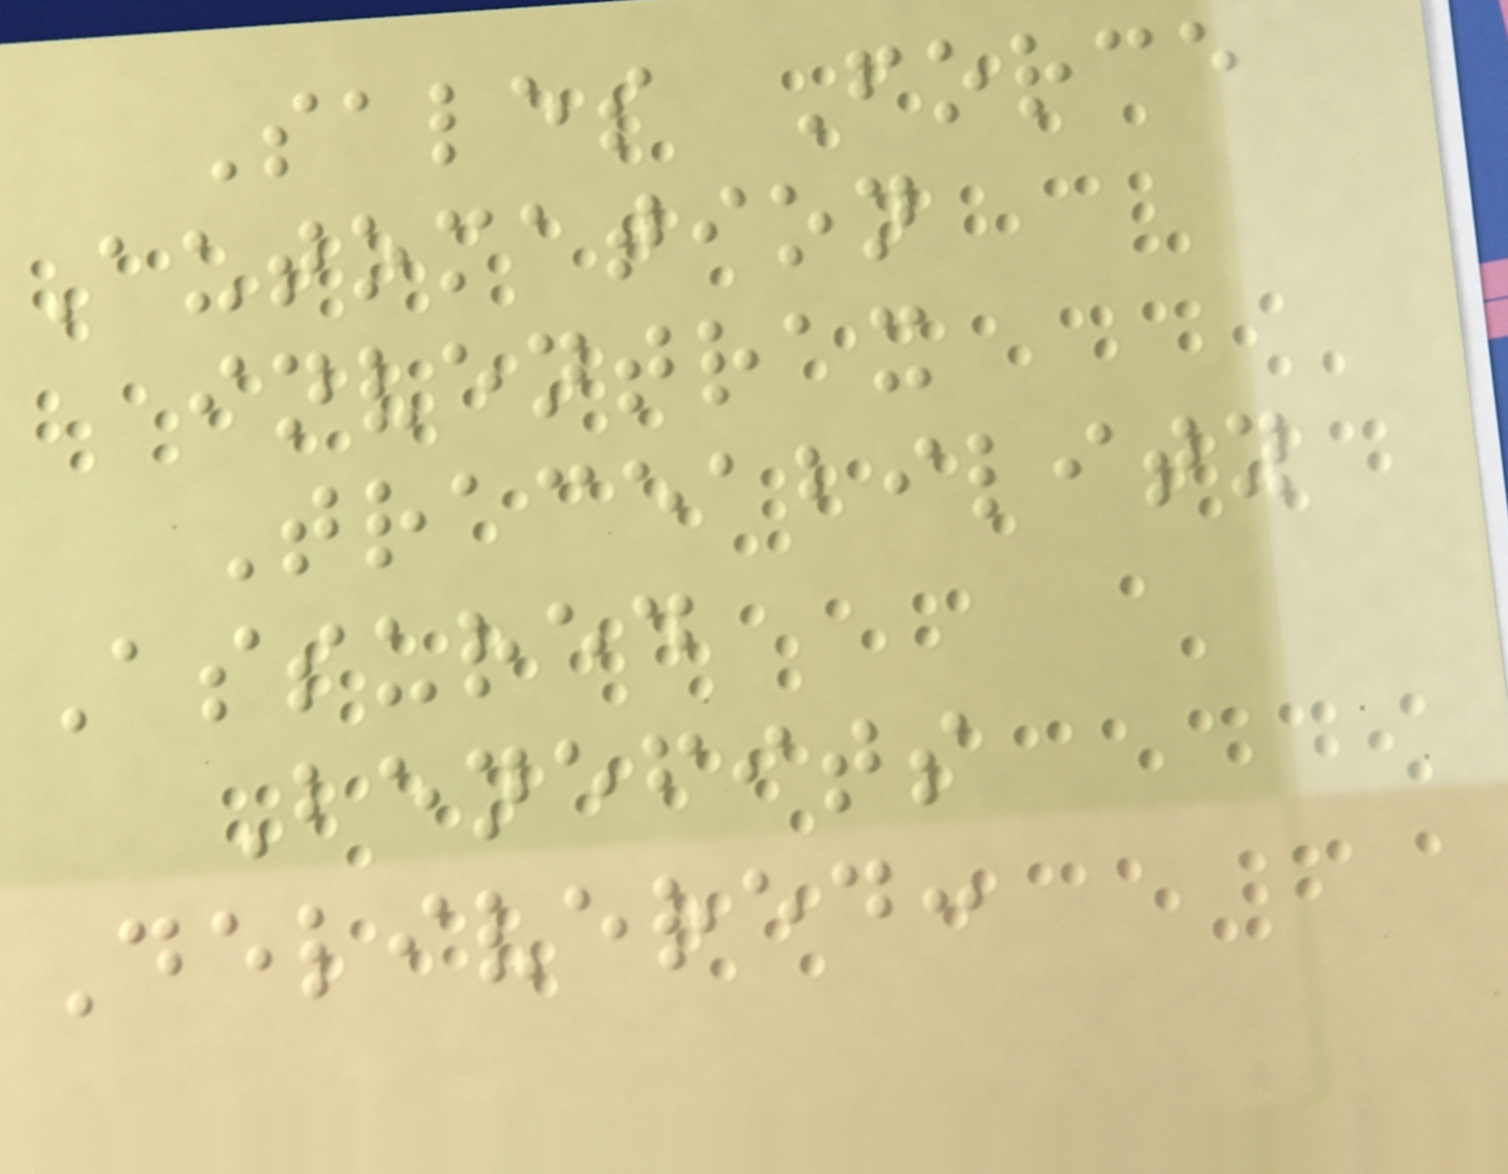Sales Force
Automation
inventrax
Traceability
Assured
Benefits
Delivered:
